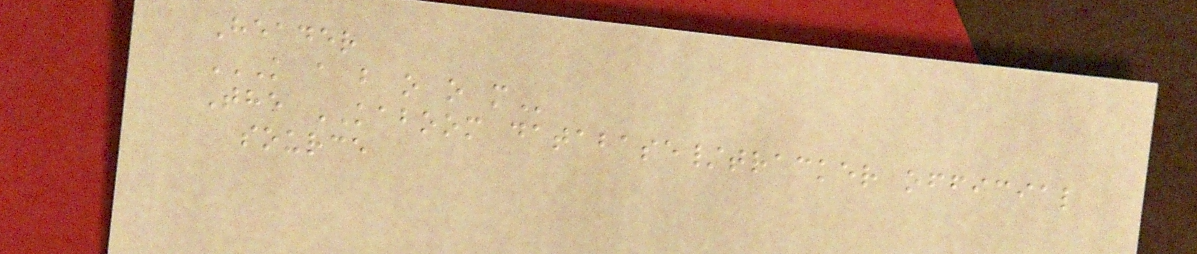Header
K A B O O M
The KABOOM database/tracker official
source
